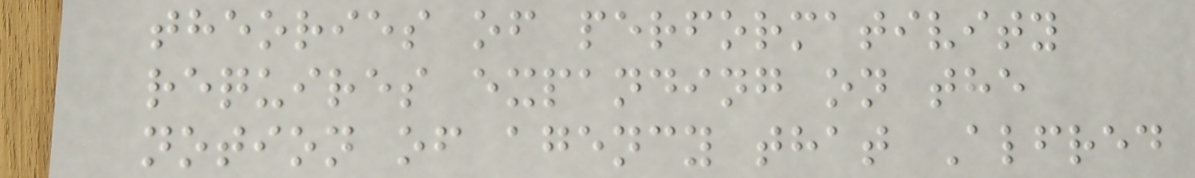theories of performativity
requires expanding on the
notion of agency that Alfred
